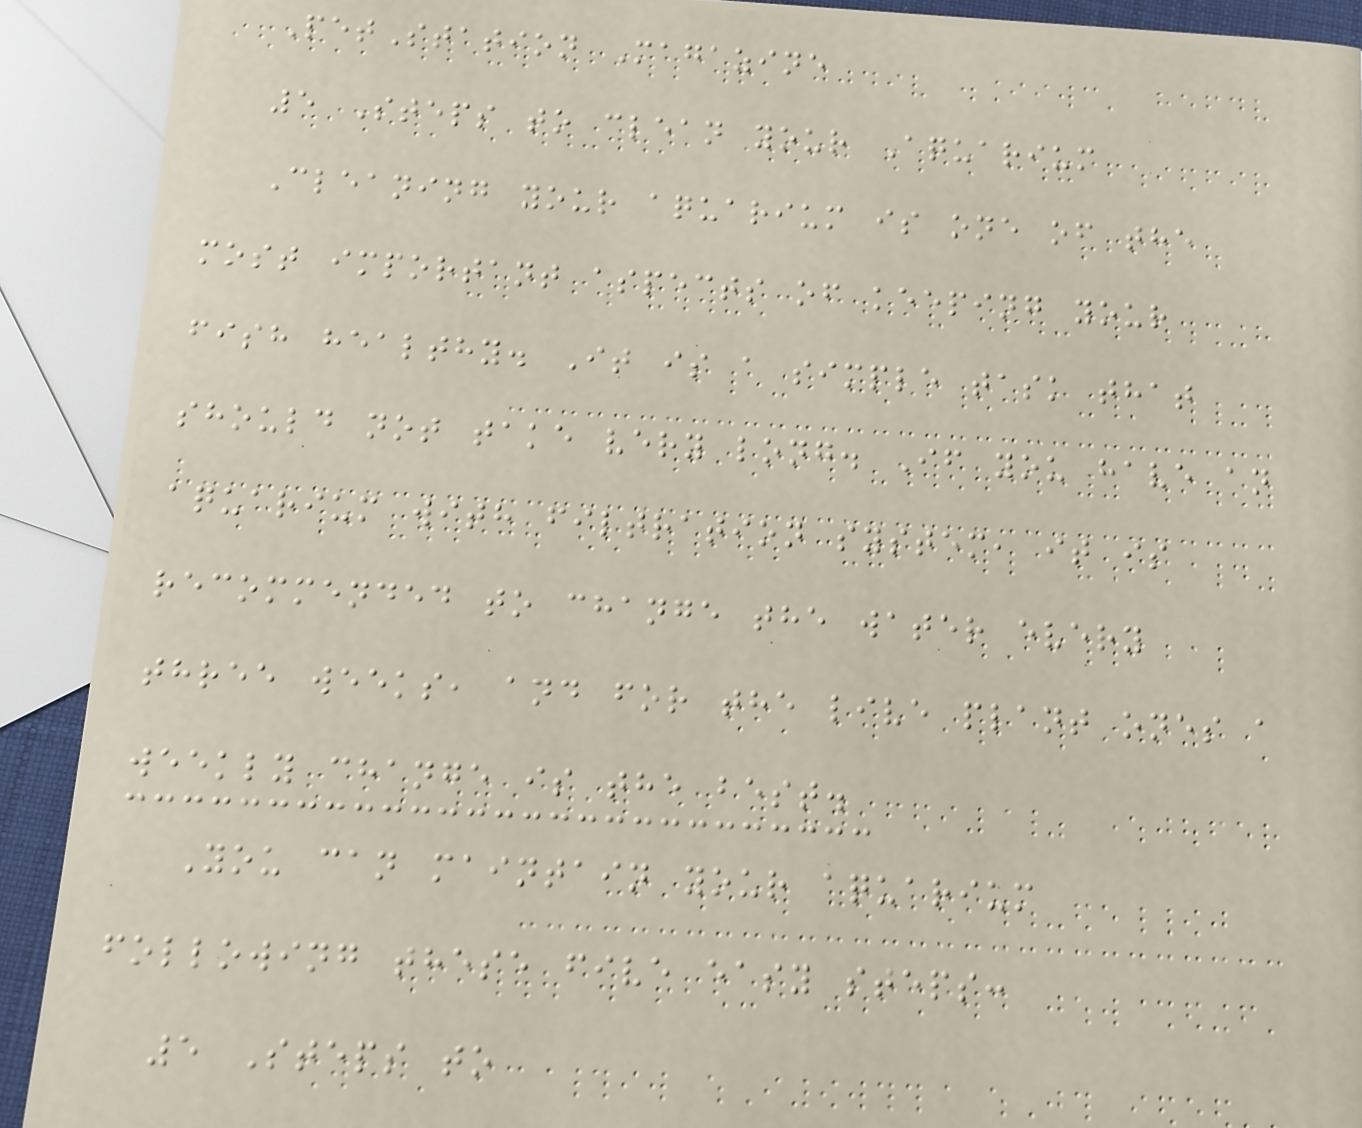PetStation Magazine
5 Steps to clean your Aquarium
Cleaning your aquarium is one of the
most important aspects of keeping your
fish healthy. It is a simple task that
should not take very long. If you have an
aquarium with filtration system, it is
recommended to change the water every
three weeks, and for the live plant ones a
weekly change is the best.
You can maintain your aquarium
following these five easy steps:
5 Steps to
